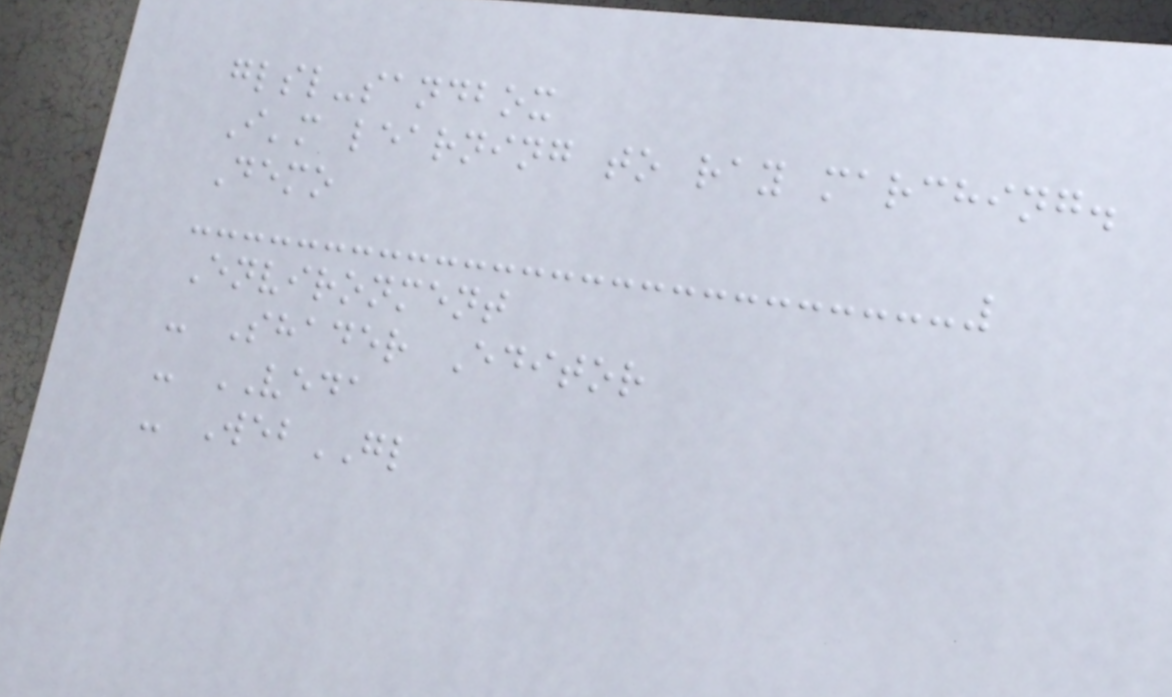glsl-sandbox
I'm learning to ray marching.
Demo
Environment
- Shader Editor
- VEDA
- WebGL
